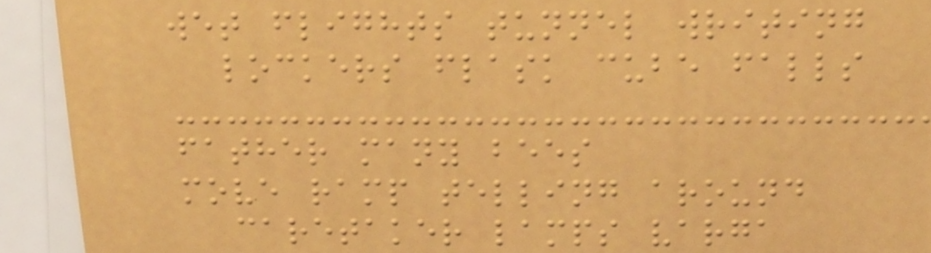wet flights tunnel writing
lockers flask cube falls
father many bees
move ramp telling around
caretaker lamps varga
